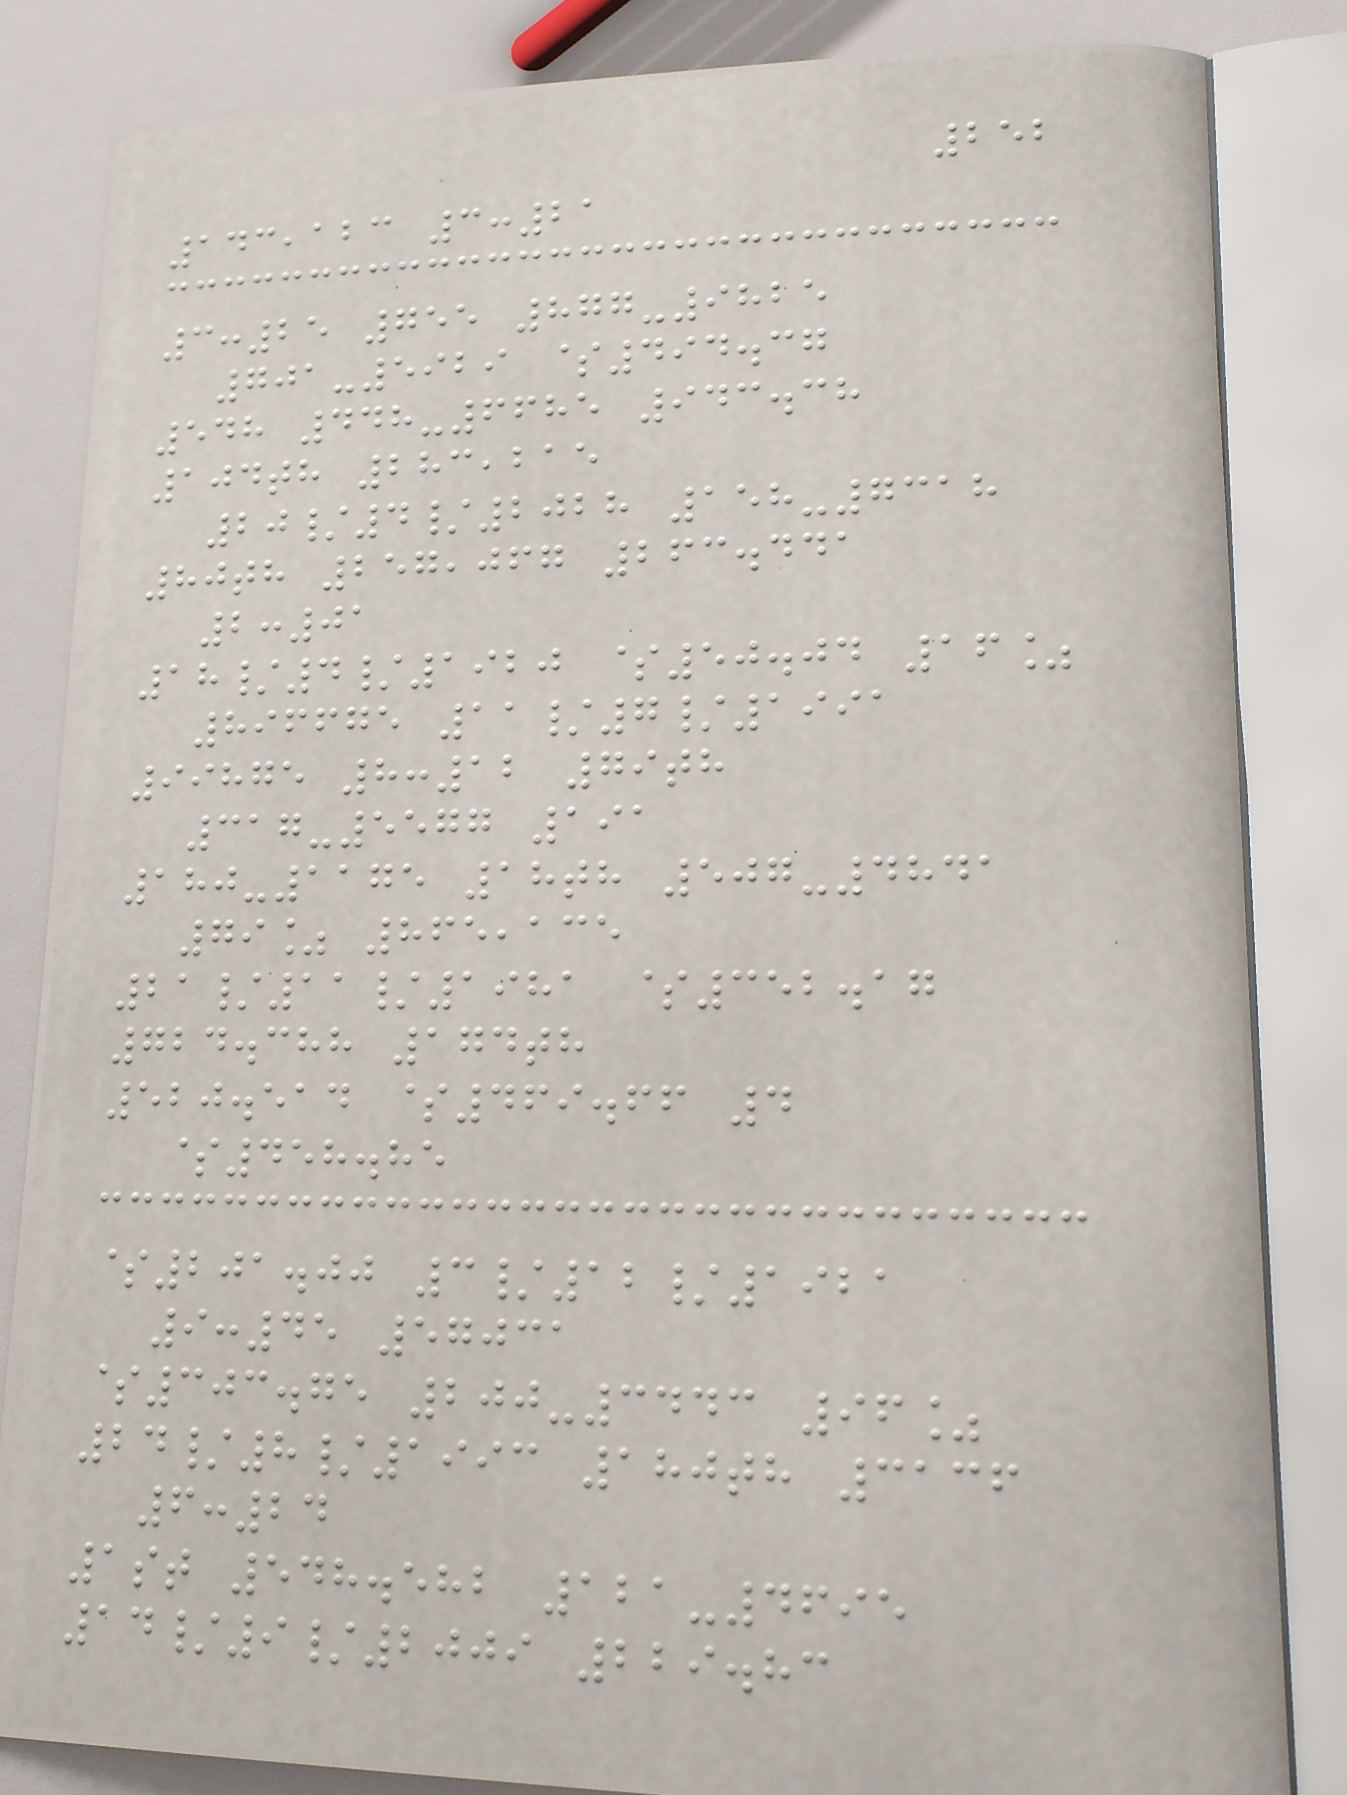252
143,123 3:21
3:25 755 877-9825
701-5929 $494.37
548 448-6685 943.38
104th 283,215
20/4/2028 158-7318
80th 257,067 263.441
2:01
18/4/1920 $50.04 16%
896675 11/7/1991
99875 8:12 79th
317-5577 191
180-1175 18th 507-4841
79% 865,135
21/11/1981 $352.17
724.388 174th
520.514 $469.66 4
$458.85
$201.00 3/12/1921
9:45 57031
$303.75 200-3443 96%
24/8/1993 180th 3136
6:24
1st 548.582 121-4695
14/9/2009 229.83
